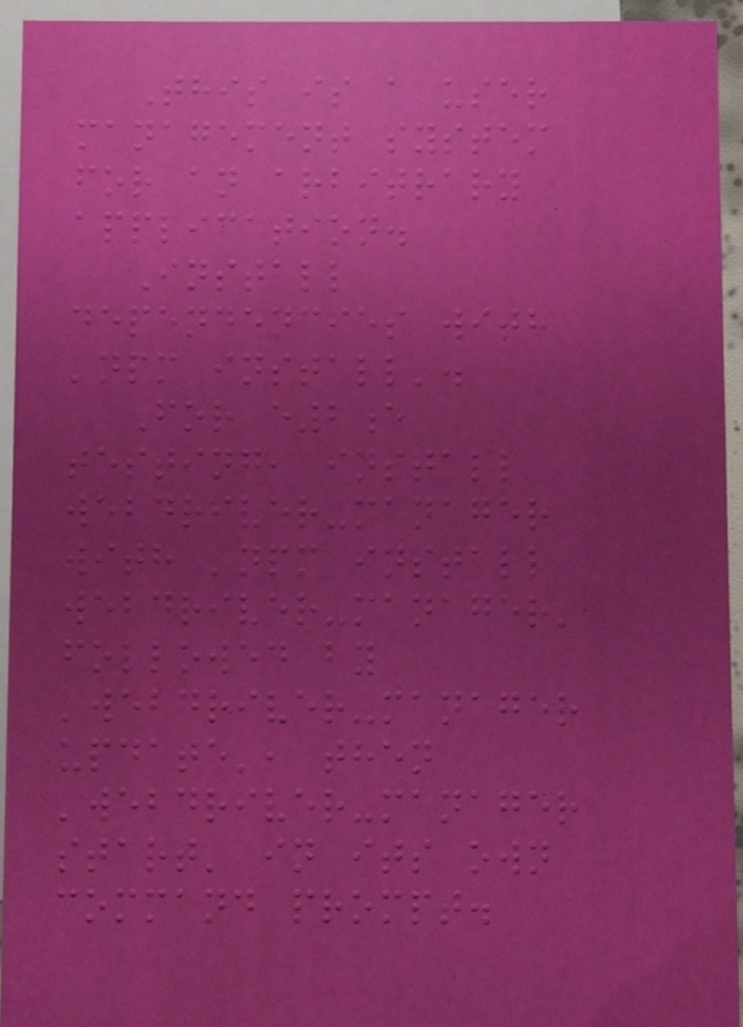This is a user
management system
for an arbitrary
application.
Install
dependencies with
'npm install'.
For e2e
testing, install
webdriver-manager
with 'npm install
webdriver-manager'
followed by
'webdriver-manager
update', then
'webdriver-manager
start' in its own
command prompt.
